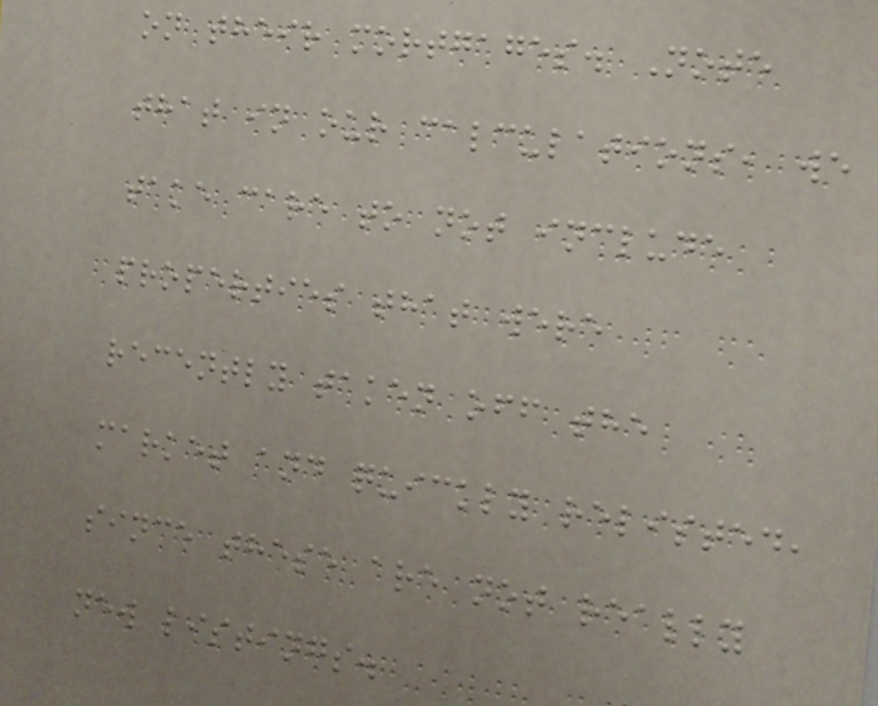on their mortgages. Note
that in our calculations, we
take care to not include
properties that were
recently taken off the
market and quickly relisted,
since these are not really
new listings.
